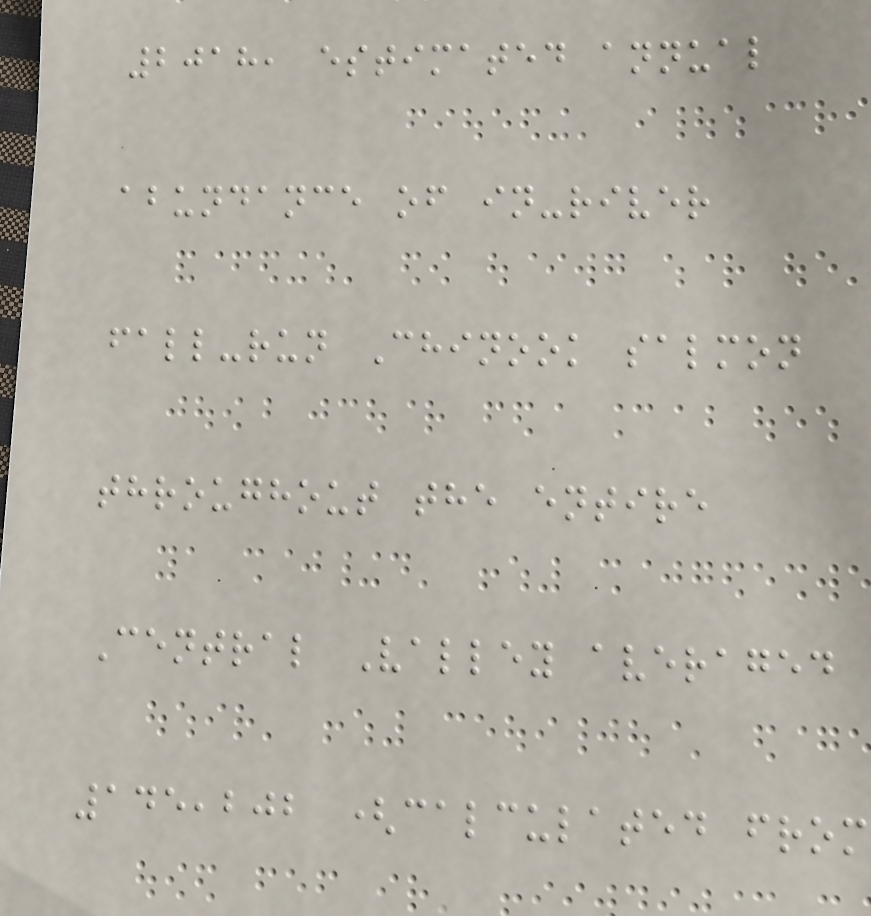2018, estimated annual
abundance of in-river
fall-run Chinook salmon
throughout the entire
Central Valley averaged
145,202 (calculated from
